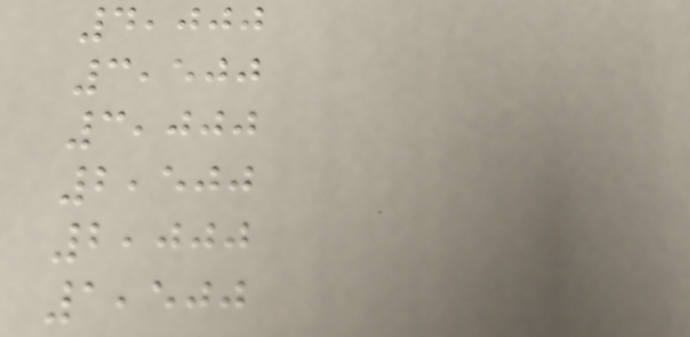4,000
3,500
3,000
2,500
2,000
1,500
